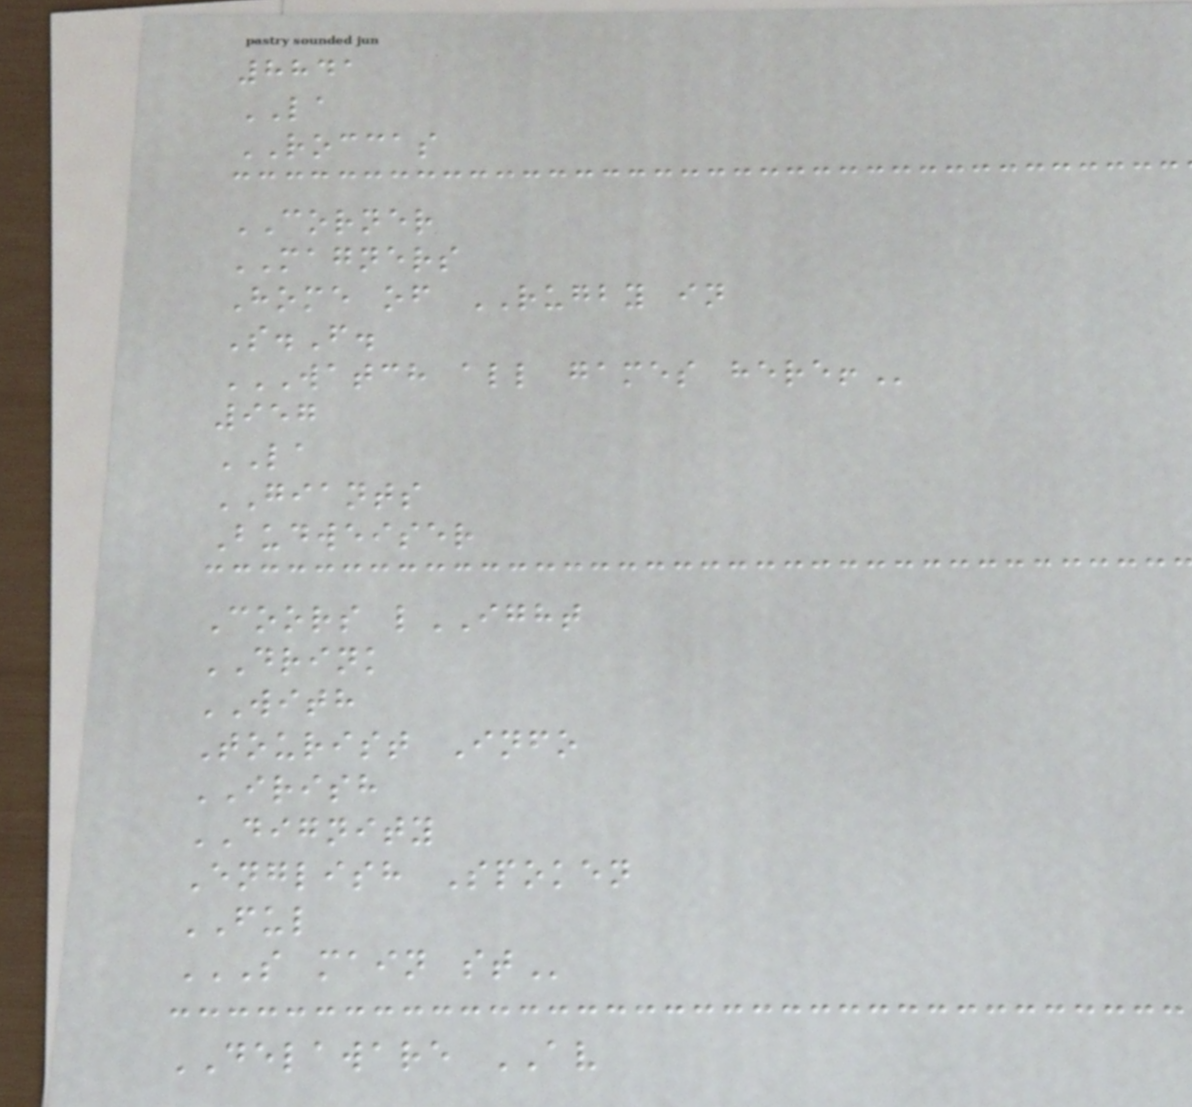8841
LA
ROCCAS
CORNER
MAGNERS
Home of RUGBY in
S.F.
WATCH ALL GAMES HERE!
957
LA
GIANTS
Budweiser
Coors lIGHT
DRINK
WITH
Tourist Info
IRISH
DIGNITY
English Spoken
FUL
S MAIN ST
DELAWARE AV
